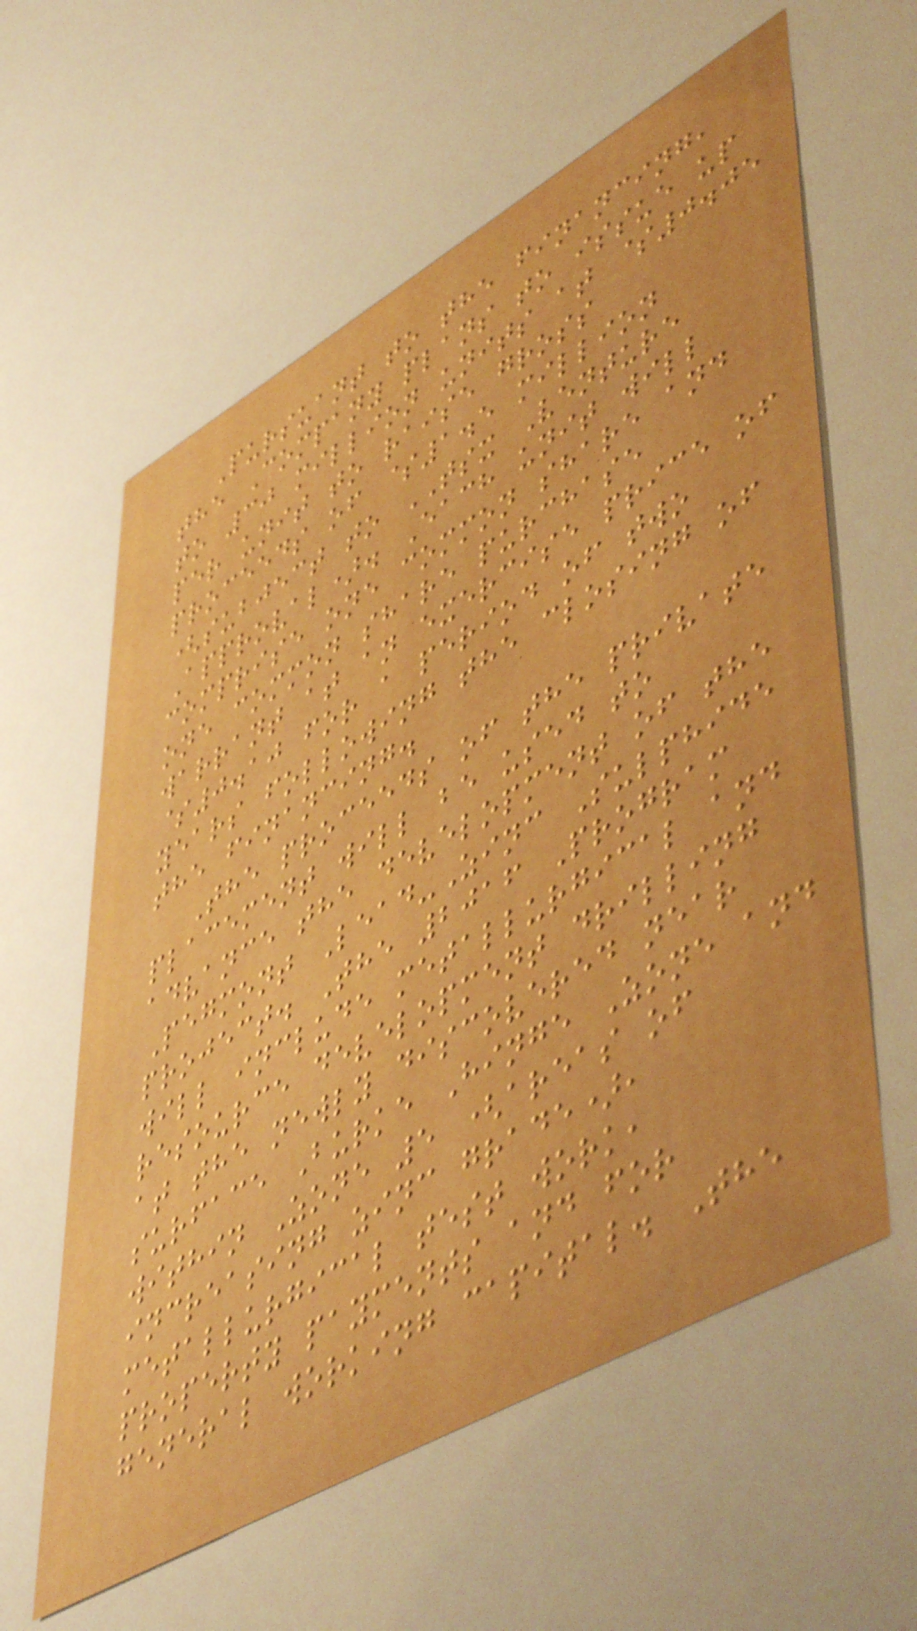Pursuant to the financing,
the Company plans to issue up
to 30 million units at $0.05
per unit to raise gross
proceeds of $1.5 million
(subject to TSX Venture
Approval). Each unit will
comprise one common share and
one common share purchase
warrant at an exercise price of
$0.10 for a period of two
years following the closing of
the financing.
The proceeds of the private
placement will be used to
advance the development of the
Pegmont Lead-Zinc Sulphide
project. The 2016 Program
will include metallurgical and
resource development drilling
at the newly discovered near
surface Burke Hinge Zone and
within Zone 5 (areas of
increasing zinc grade),
metallurgical test work,
property payments and for
general working capital. The
